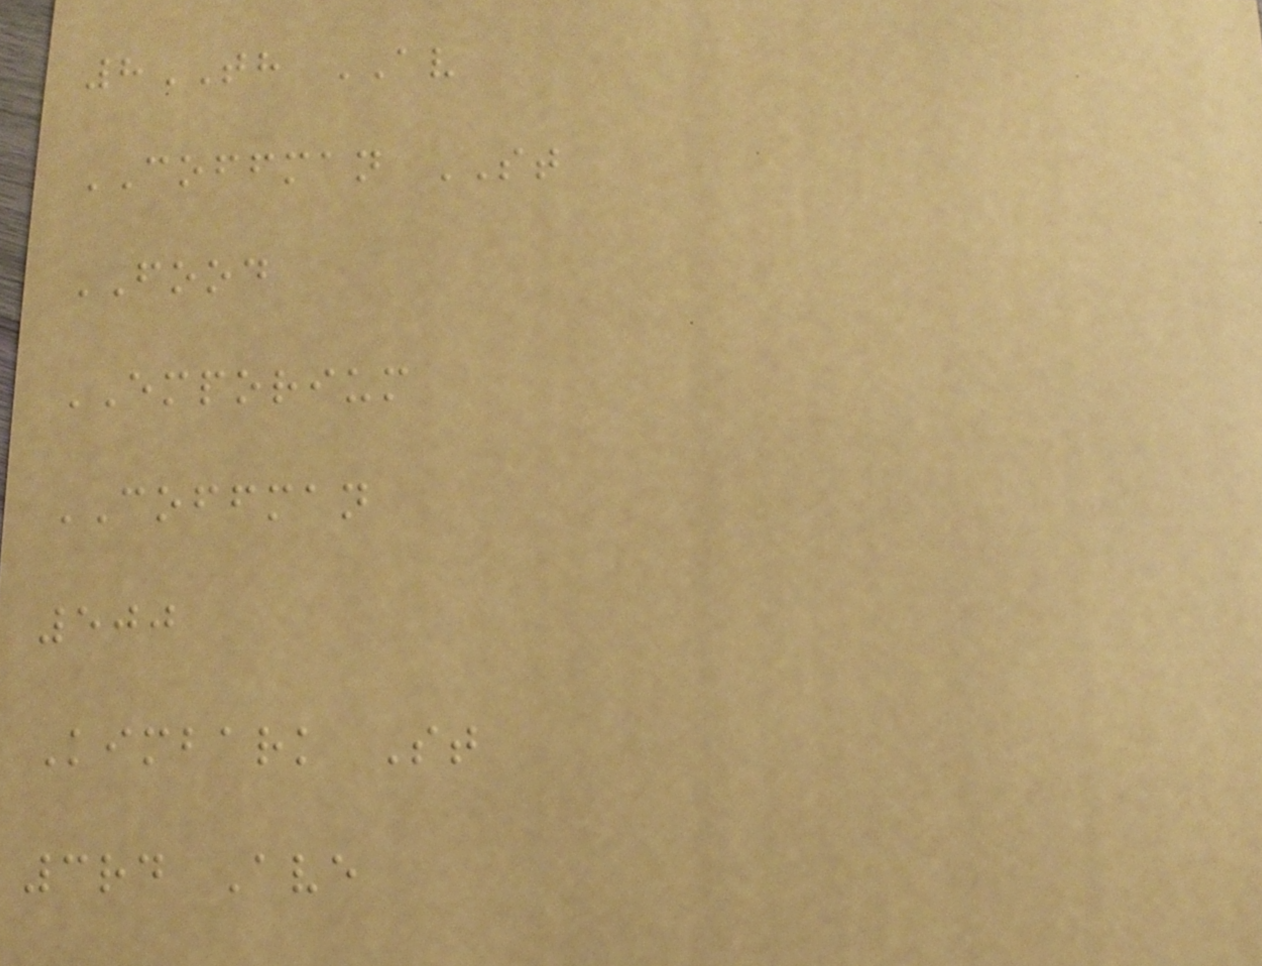8TH AV
COFFMAN ST
FOOD
EMPORIUM
COFFMAN
500
Kimbark St
3rd Ave
